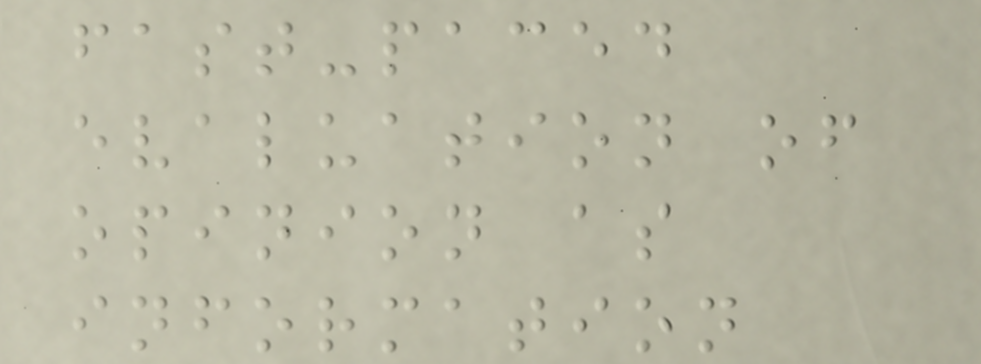fast-paced
evaluation of
opinion as
information
